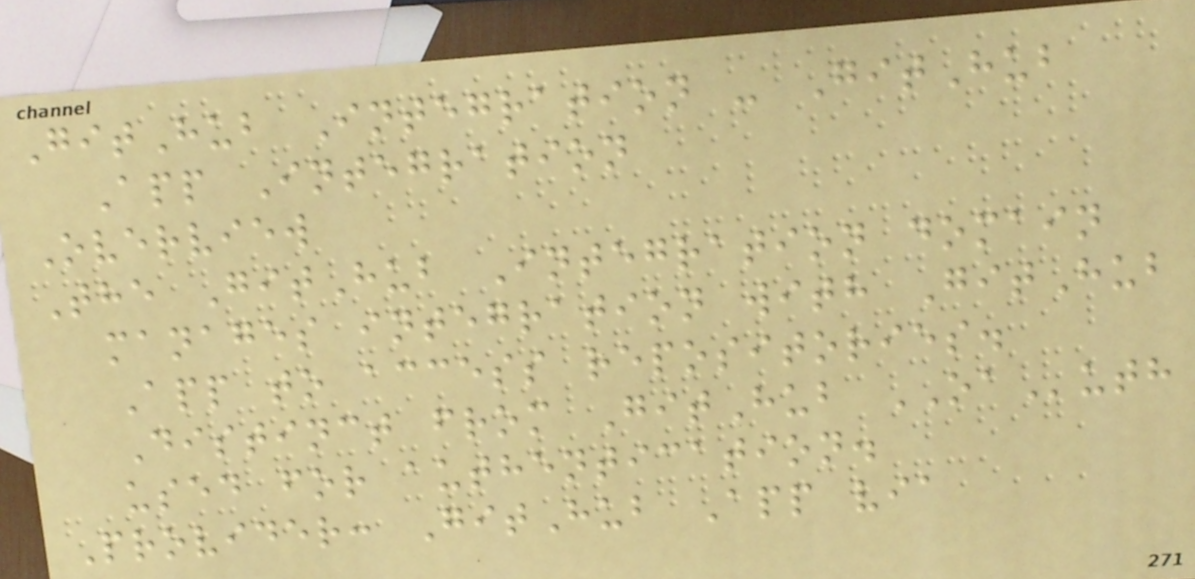GitHub Integration - GitHub
App Integration
Overview
The GitHub Integration domain
manages integration with GitHub
App to access repositories.
Distinct from GitHub OAuth
used for authentication.
Provider: GitHub App via
